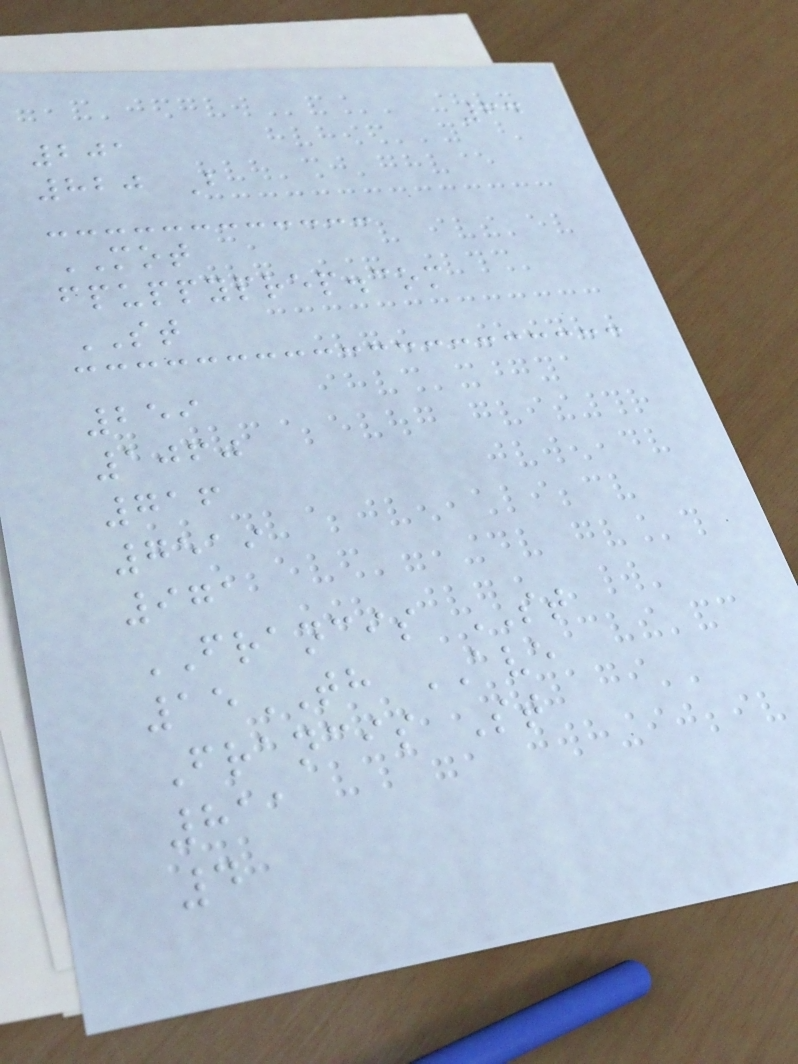64
201
820 B
MOT
fpuppyprep.com
ST
259
1060
716
7519
971
FRANCIS ST
15TH AVE
Francis St
811
4
